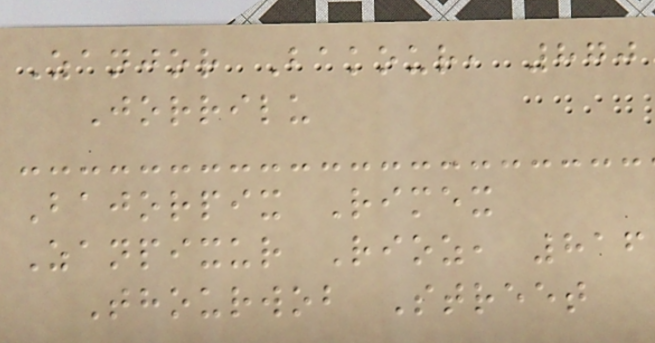Zanjor Bakour, 870
Jorrilu
Bajorpix Rimex
Zanpixur Rioz, 816
Thourwob Street
